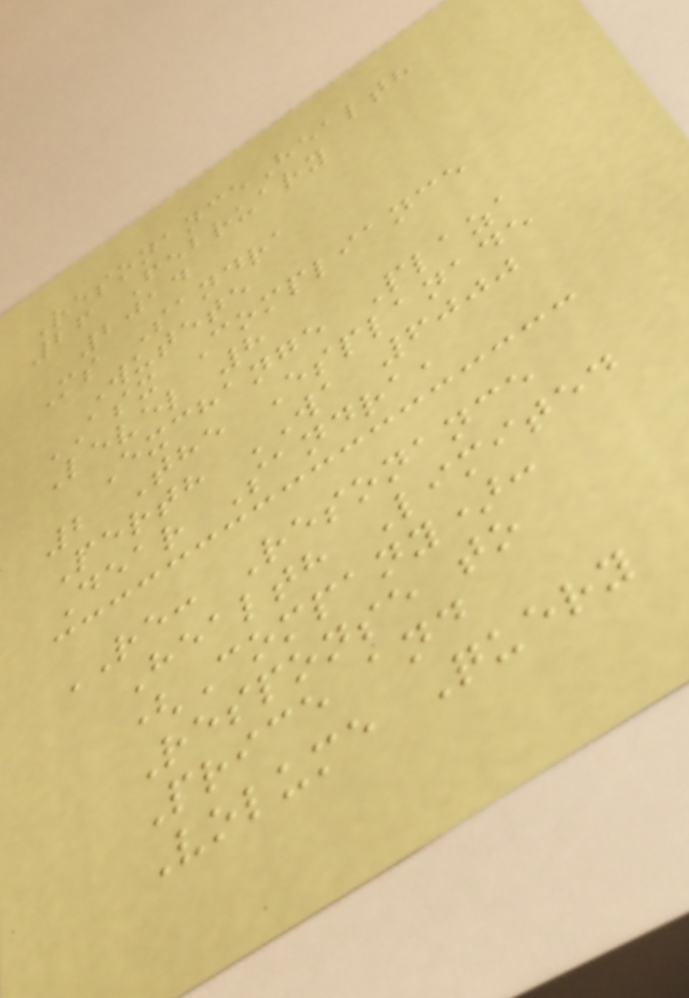ResonanceHealth
26 February
2014
Ms Sandra
Wutete
ASX Compliance
Level 8
Exchange Plaza
2 The Esplanade
Perth WA 6000
Dear Sandra,
RE: Resonance
Health Limited
(Company):
Response to
Price and
Volume Query
